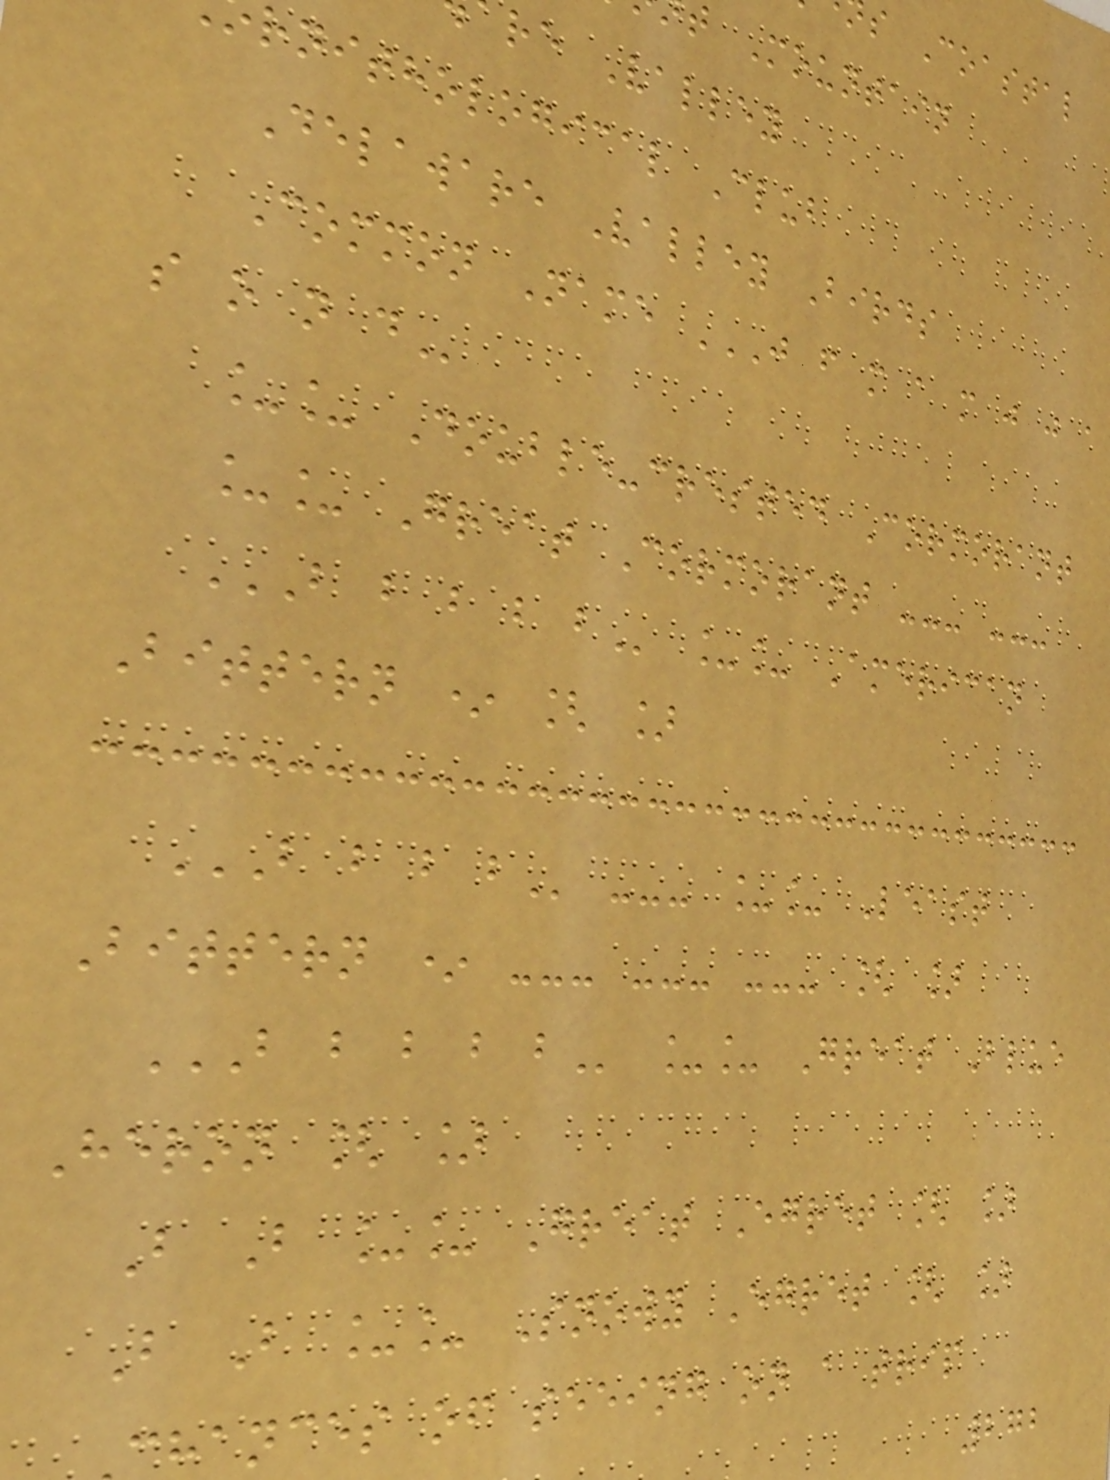s Coastal
t Mountain
re Valley
rnithological Club
Delaware Valley Birds
Common Name J F M A M J J A
s o n
__ Double-crested Cormorant
__ Great Cormorant --- ---
B B B B B __ American
Bittern * [ ]
B B B B --- __ Least
Bittern * --- --- --- [ ]
B B B B B __ Great Blue
Heron [ ]
B B __ Great Egret [ ]
B B __ Snowy Egret [ ]
hances of seeing on a trip
272
